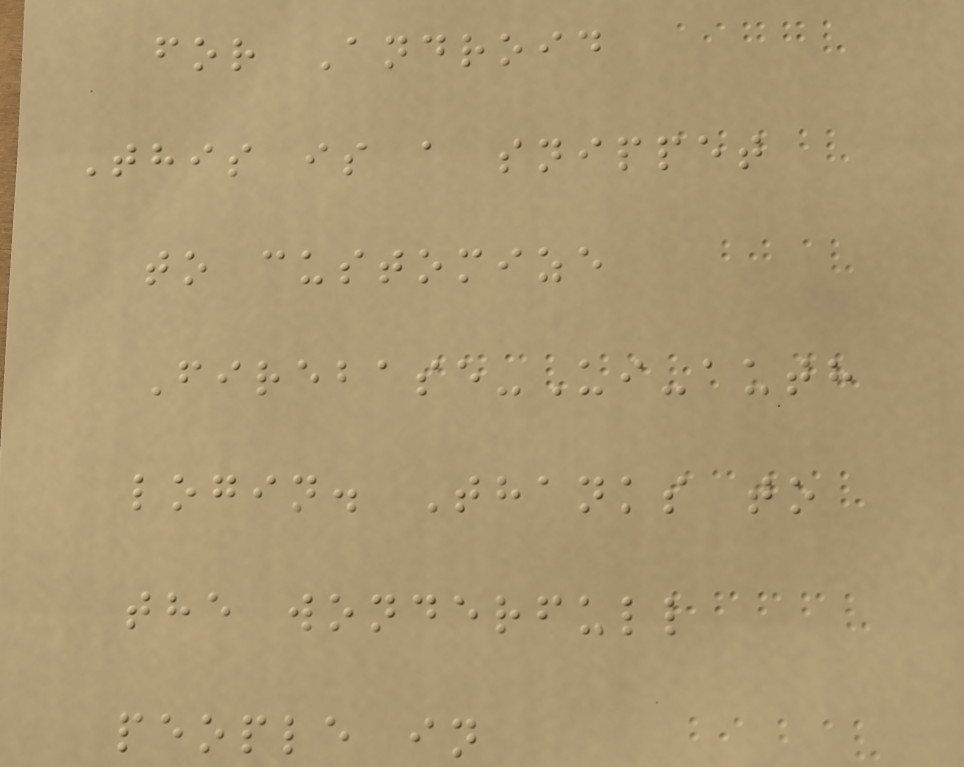for Android
This is a snippet
to customize
Firebase-Ui-auth
login. Thanks to
the wonderfull
people in
